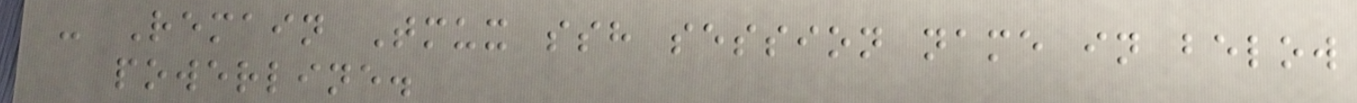- Remain Tmux ssh session name in below
powerline.
